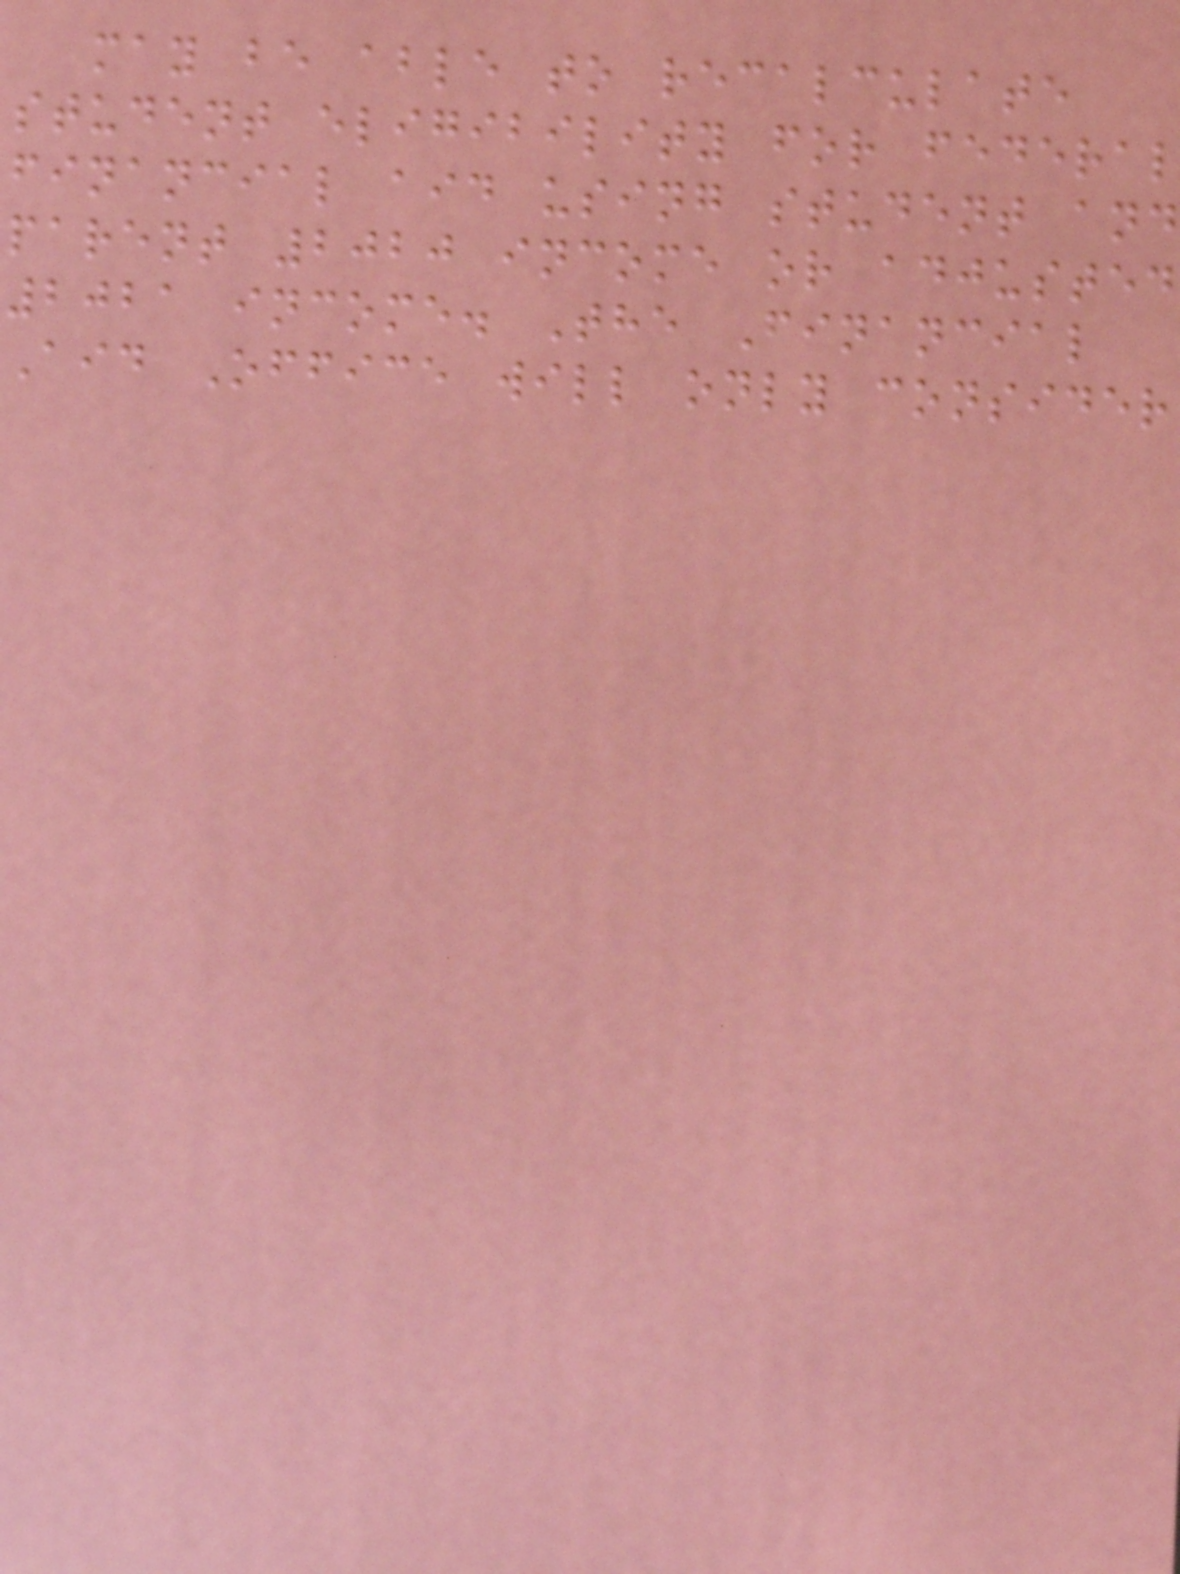may be able to recalculate
student eligibility for federal
financial aid using student and
parent 2020 income or adjusted
2021 income. The Financial
Aid Office will only consider
